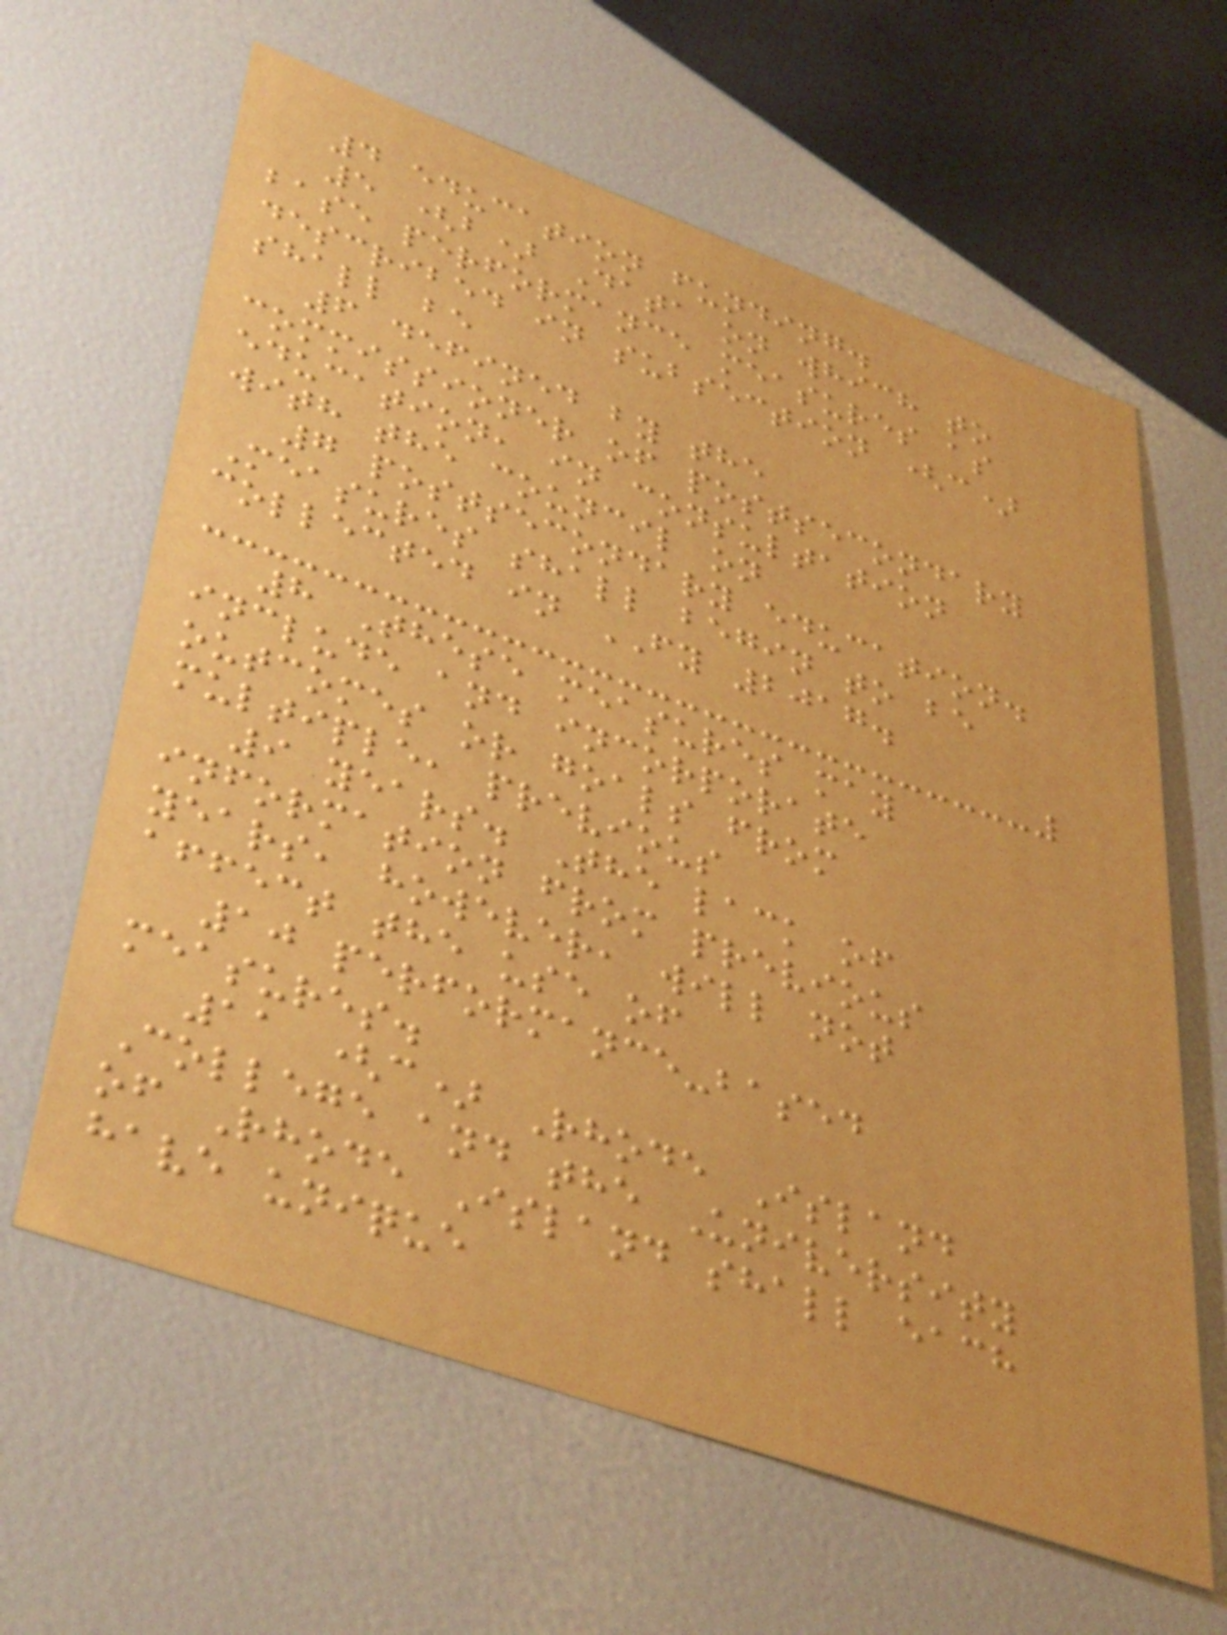4 education funding.
5 (b) Data on which to
base performance measures as
described in subsection (c)
shall be
6 defined by the
commissioner of postsecondary
education, in consultation
with the council on
7 postsecondary education.
Measures shall begin to be
collected in FY 2017.
8 These measures may
include and incorporate
outcomes or goals from
multiple, previous
9 years. The lack of
information from previous
years, however, will not
affect the use of
10 performance-based
measures.
11 (c) Rhode Island
College and the University
of Rhode Island shall each
have unique
